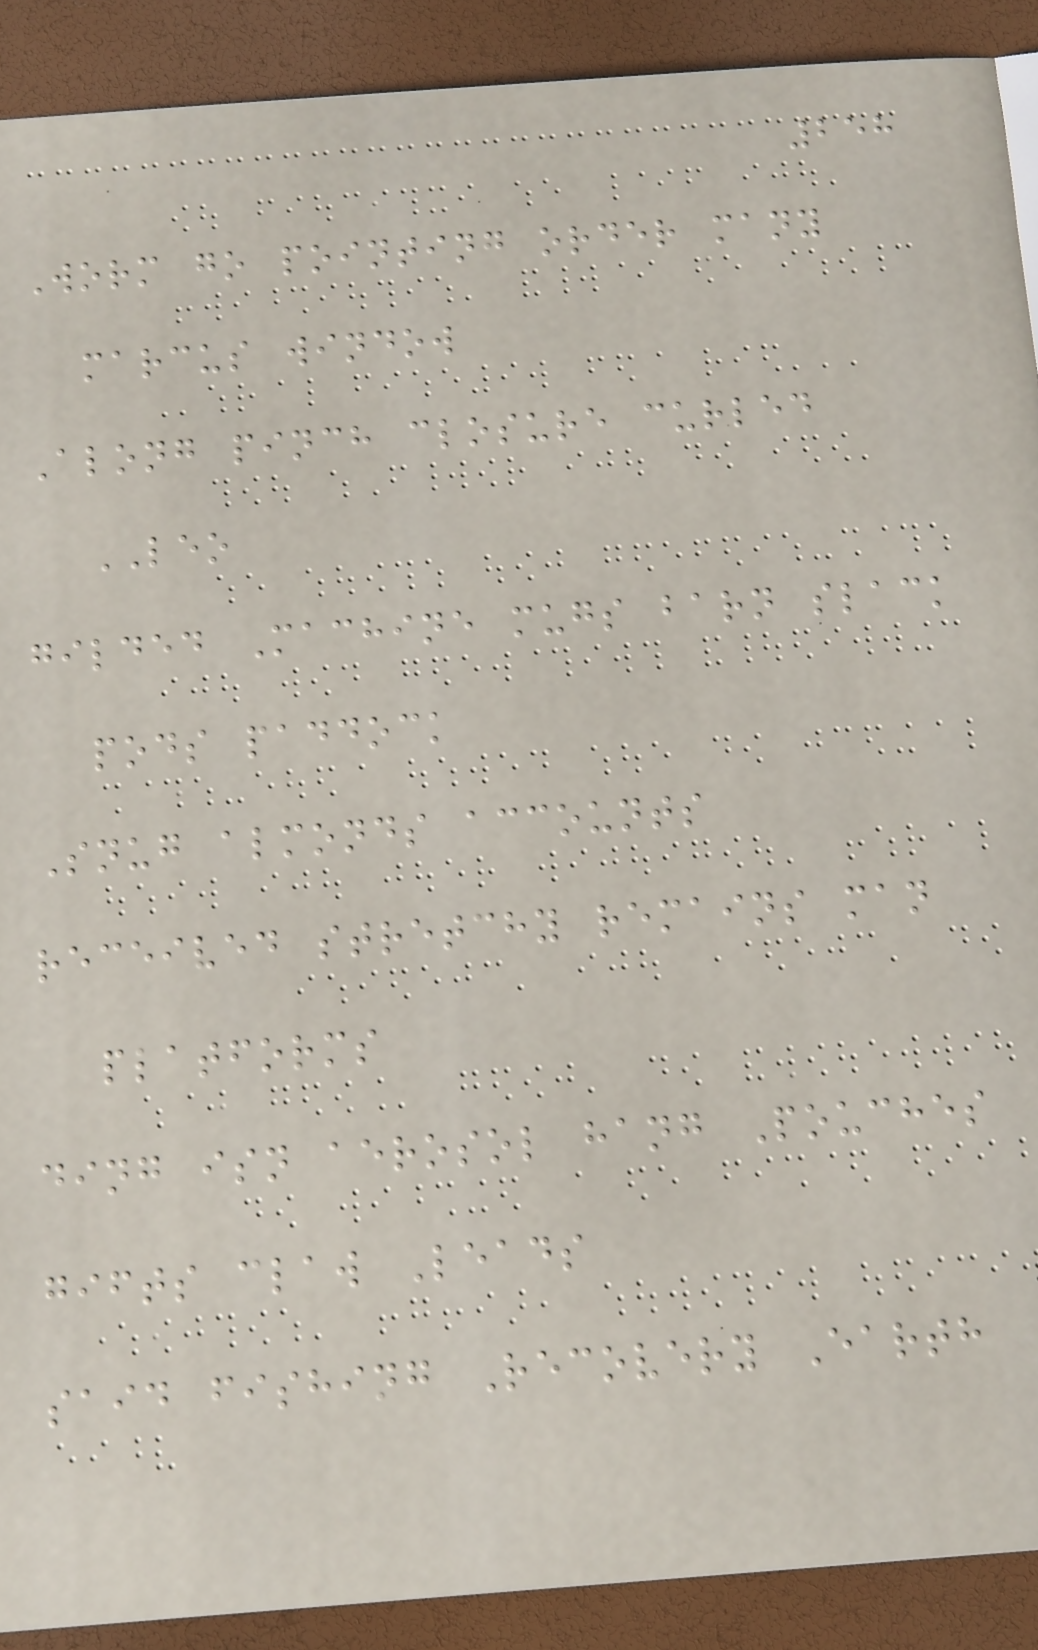258
Worm go pointing order many
marcus window
Along pinch closure curled
LEO
gilded Machine mugs barn slack
pods paddock
Snug almonds accounts
received stretchy remains man
platforms
ding isn aerosol hang Pouches
gifts claw Leads
said fishing Recovery Earth
